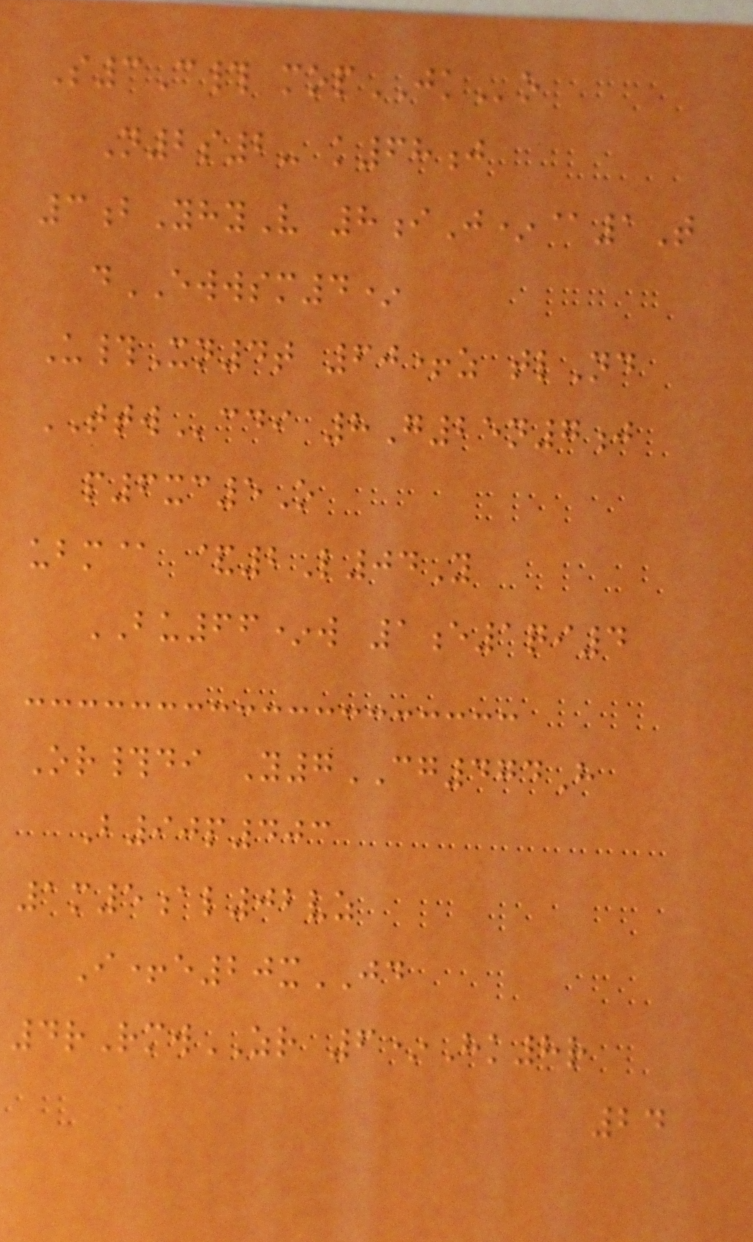S3C# mopJKo
N2s2- k68j
3bYhyV 8iJ*@1T
dEWWSM4*
U#Xn4t 60+z tlNd
TTWcdi 8G25n7j
p6xc5O
ubm@ &2L04Y
BU66*w 1e1qi4
Or#di Y7CG474H
B90p403
1m5al02vz
I+e20xJD
4rRmwZR 6*Hk8r
24
